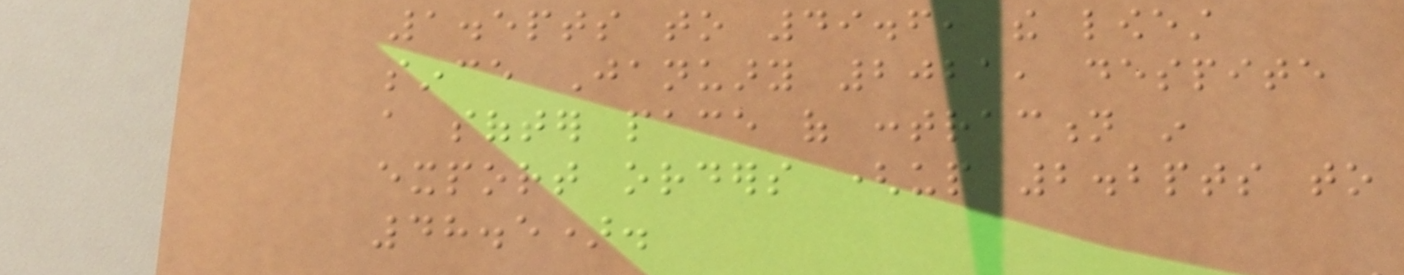1.5pts to 49.6, the lowest
since January 2021, despite
a softer pace of contraction in
export orders (up 2.2pts to
48.5).
